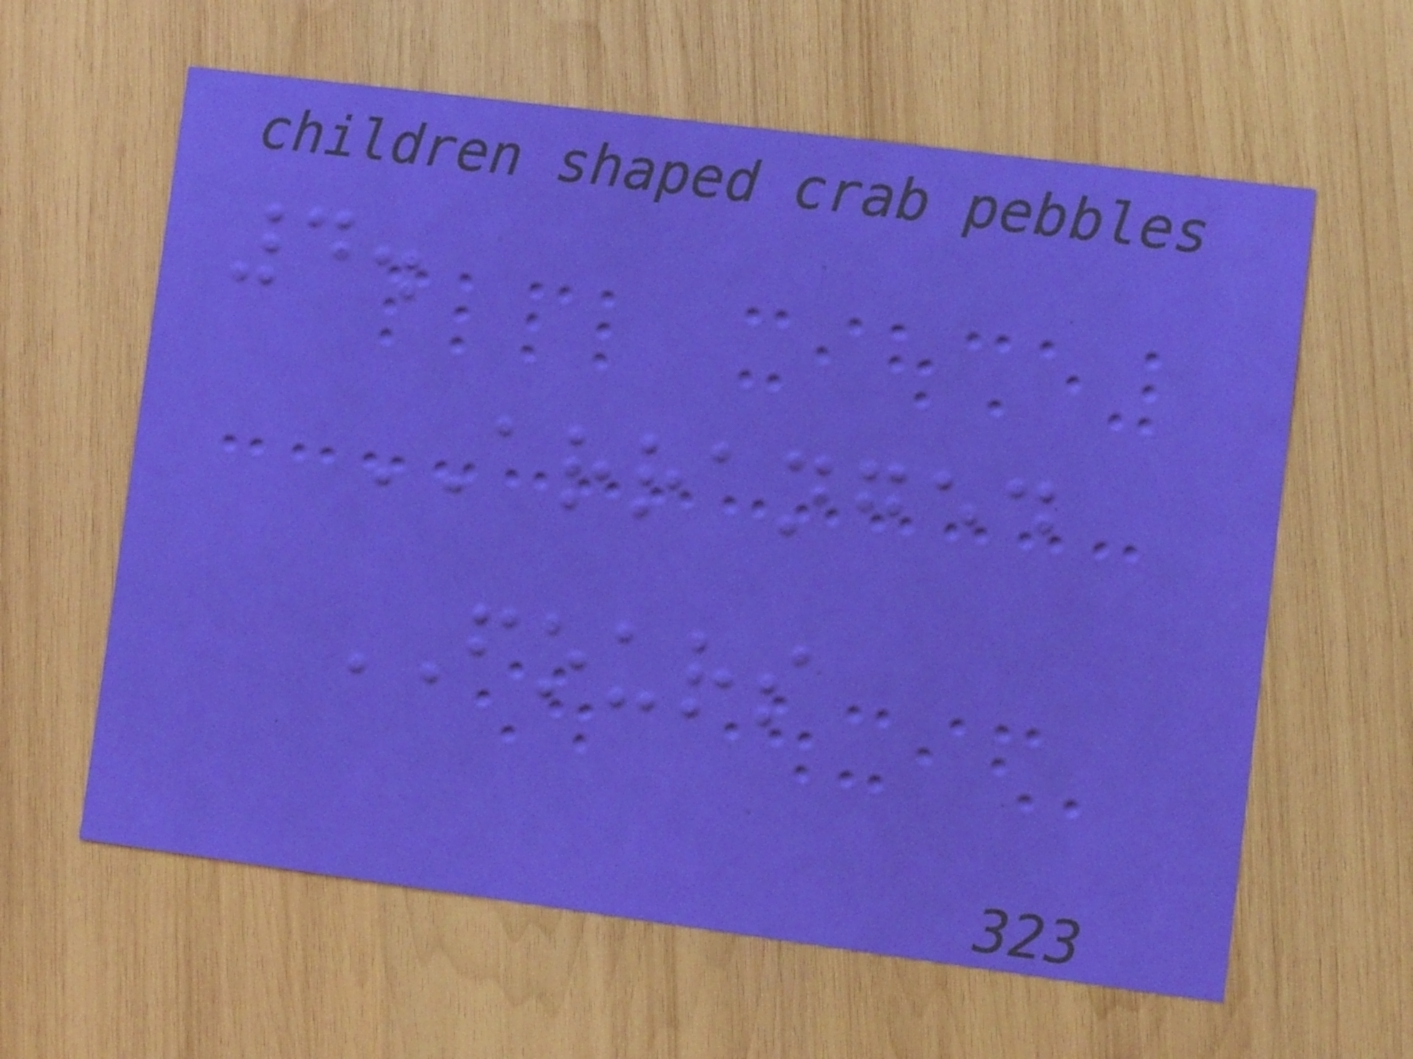4.
ARRANGED
FOURS
